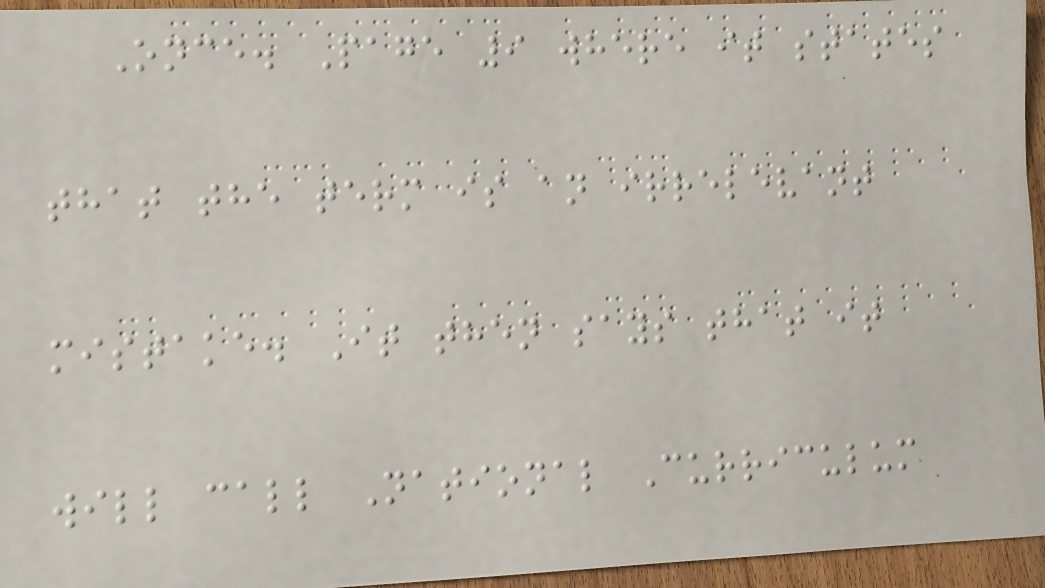Once. Page 9 where it states
that the term is an irrelevant
mistake. It then says that it
will call National Curriculum
